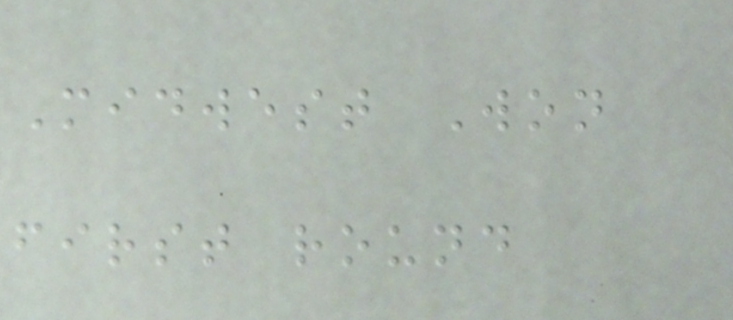Midwest Won
first round
